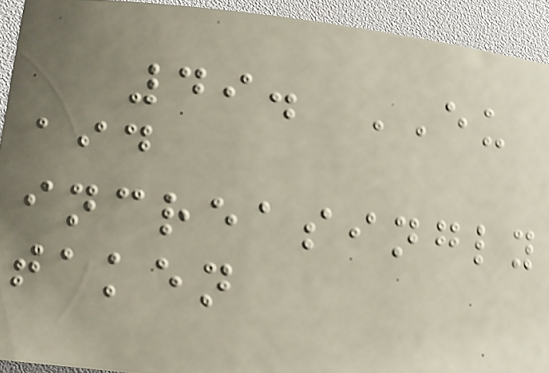49. EU
aid
increasingly
taken
